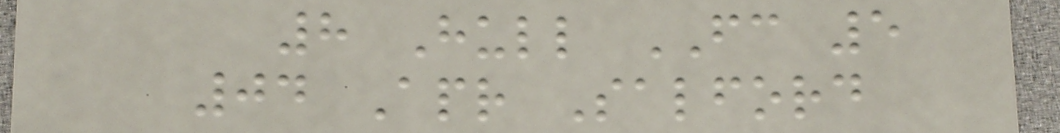8 Hull FC 5
04 Apr Salford
